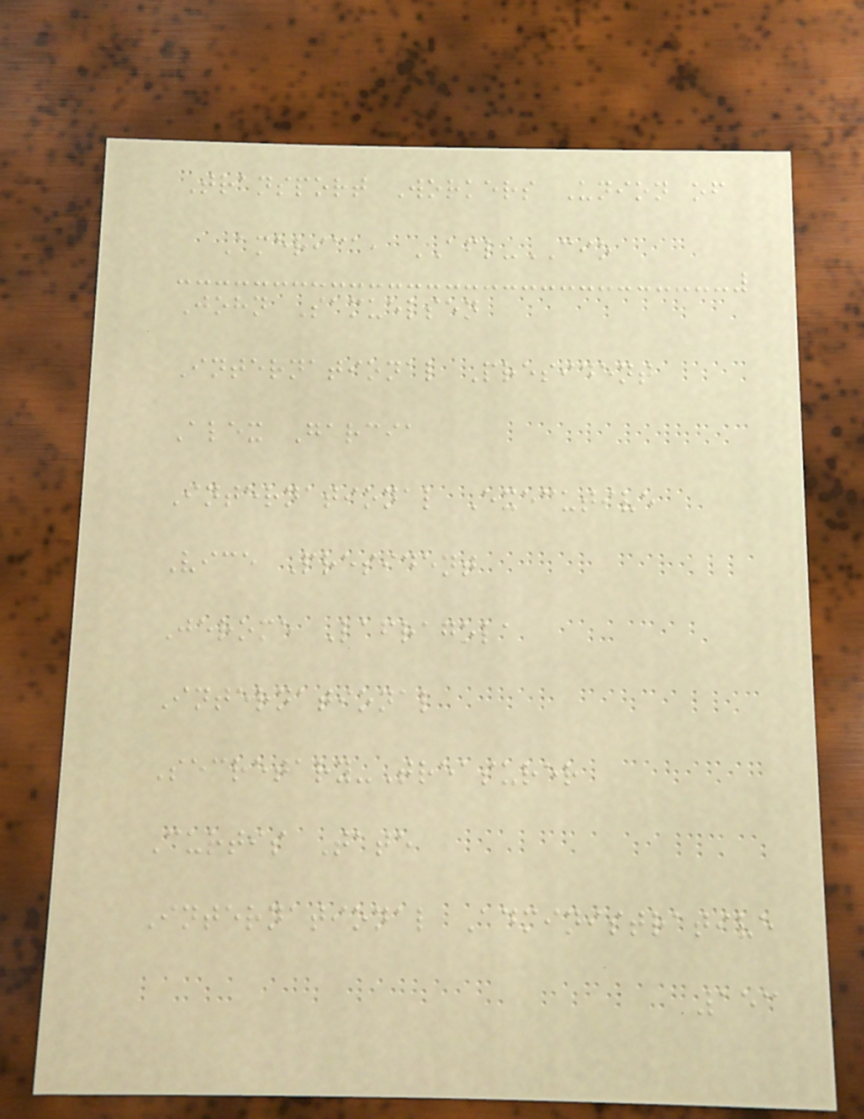Transport Workers Union of
America, AFL-CIO
John Samuelsen
International President
Alex Garcia
International Executive
Vice President
Jerome Lafragola
International
Secretary-Treasurer
Curtis Tate
International Administrative
153
